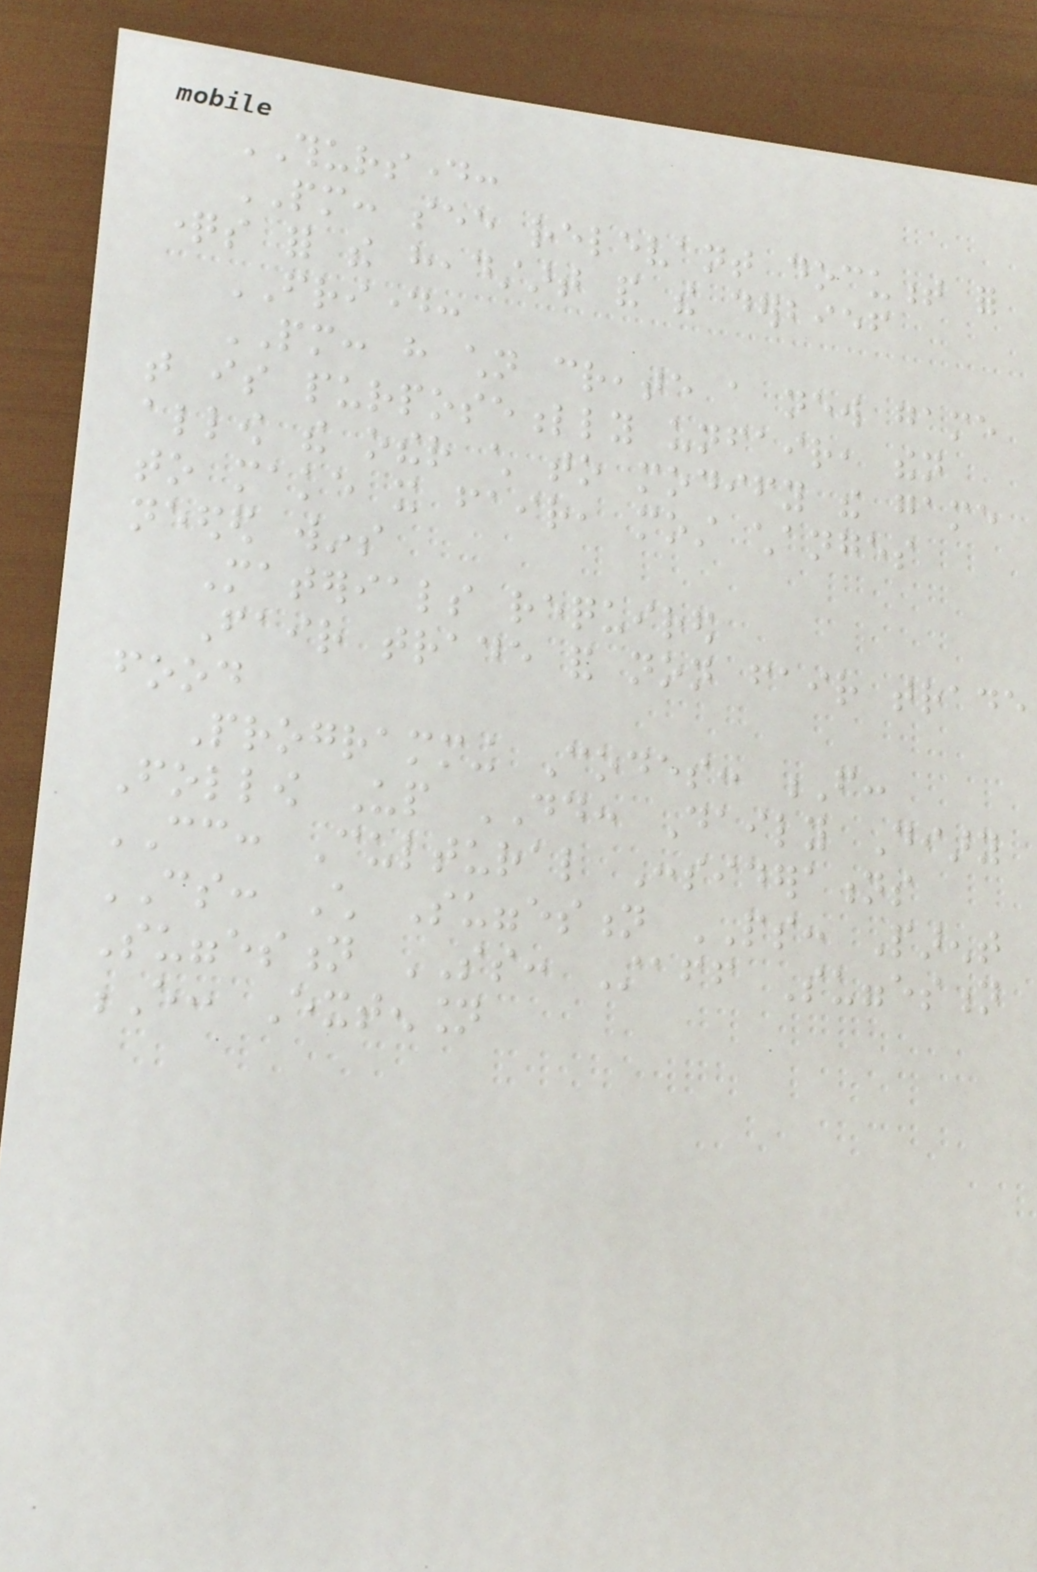THURSDAY:
PM: see relevant document for
questions for the headstart and the derbief
FRIDAY:
PM: have children create a new game
that is purposefully unfair, then
allow the other child to modify the game
to make it fair, most changes
needed wins
Materials required
Fair trade and non fair trade
food
Programming Codes: F:
Follow Up DD: Daily Diary
CC: Cultural Considerations
CS: Child Suggestion PS: Parent
Suggestion SS: Staff Suggestion
E: Extension
